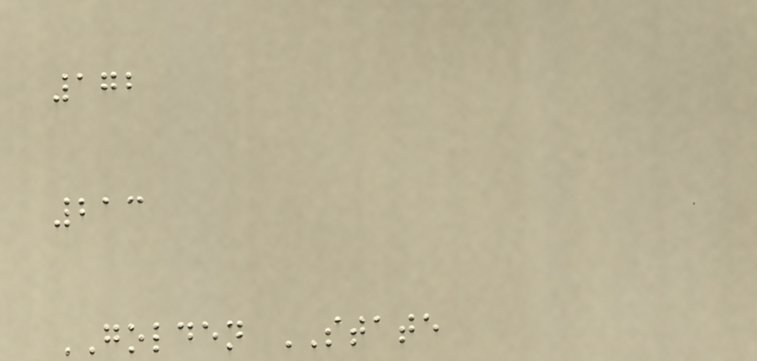172
213
GOLDEN STATE
